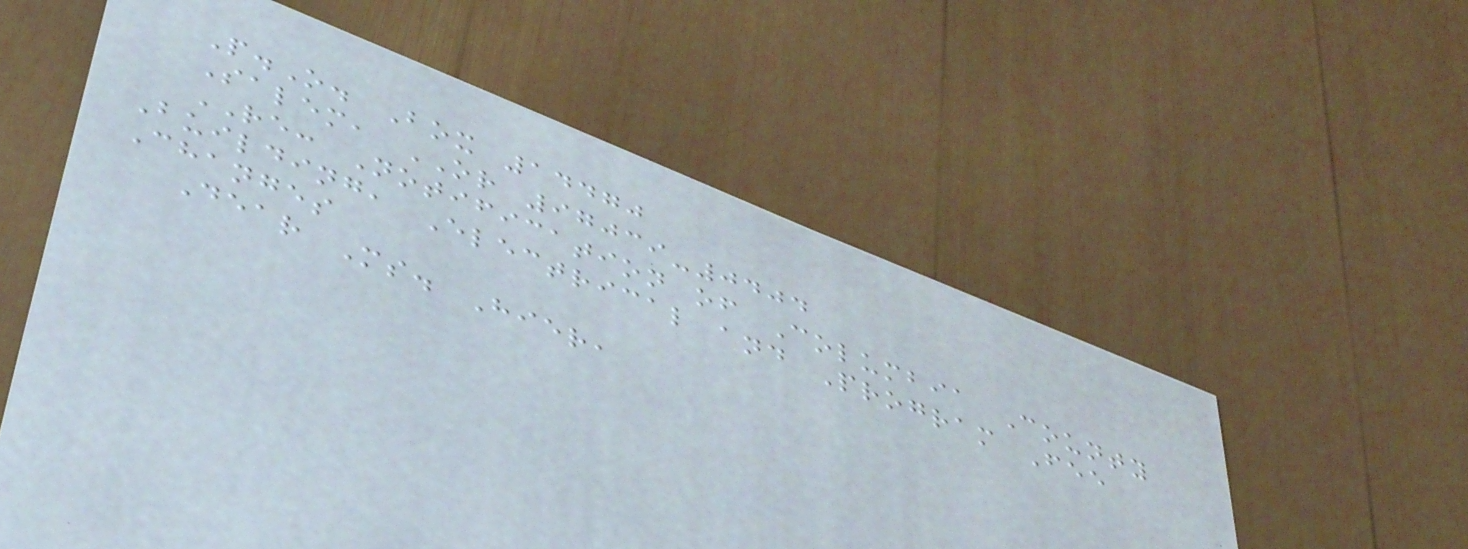P.O. Box 14470
Salem, OR 97039-0404
RE: Notification of Columbia County
Building, Electrical and Program Fee
Changes
Dear Ms. Hier,
